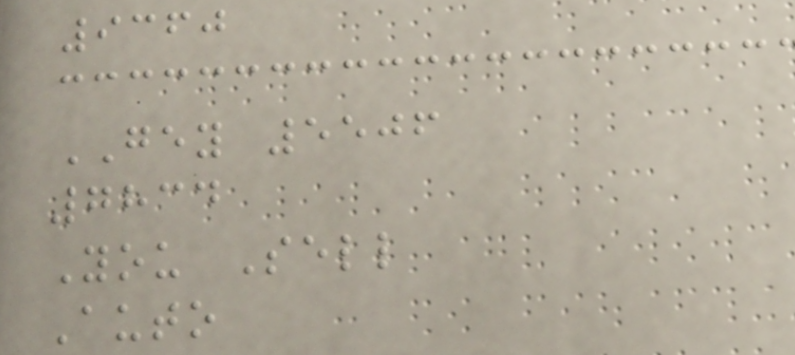9360
GEY 5506
7834
You Sell
Auto
